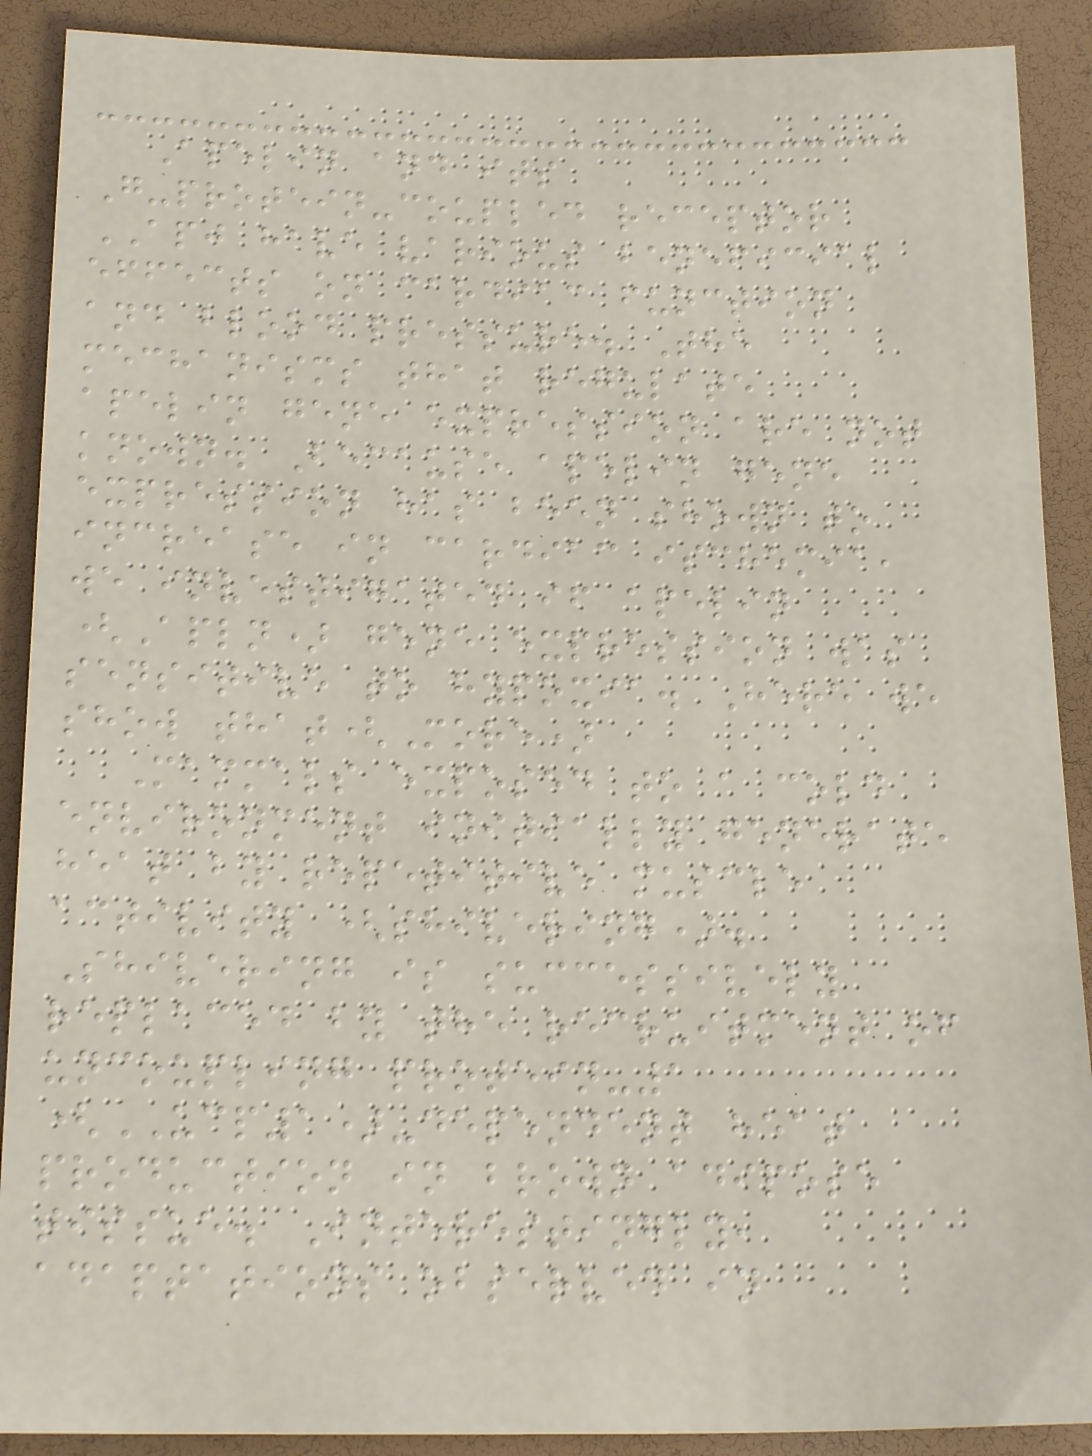Apelin and its
G-protein-coupled receptor
APJ have various beneficial
effects on cardiac function
and blood pressure. The
mechanisms that regulate
apelin gene expression are not
known. Because apelin gene
expression has been shown to
increase in cardiac ischemia,
we investigated if apelin
(Apln) gene expression was
sensitive to hypoxia. Here we
show that(More)
Mammals exposed to a cold
environment initially generate
heat by repetitive muscle
activity (shivering).
Shivering is successively
replaced by the recruitment of
uncoupling protein-1
(UCP1)-dependent heat
production in brown adipose
tissue. Interestingly,
adaptations observed in
